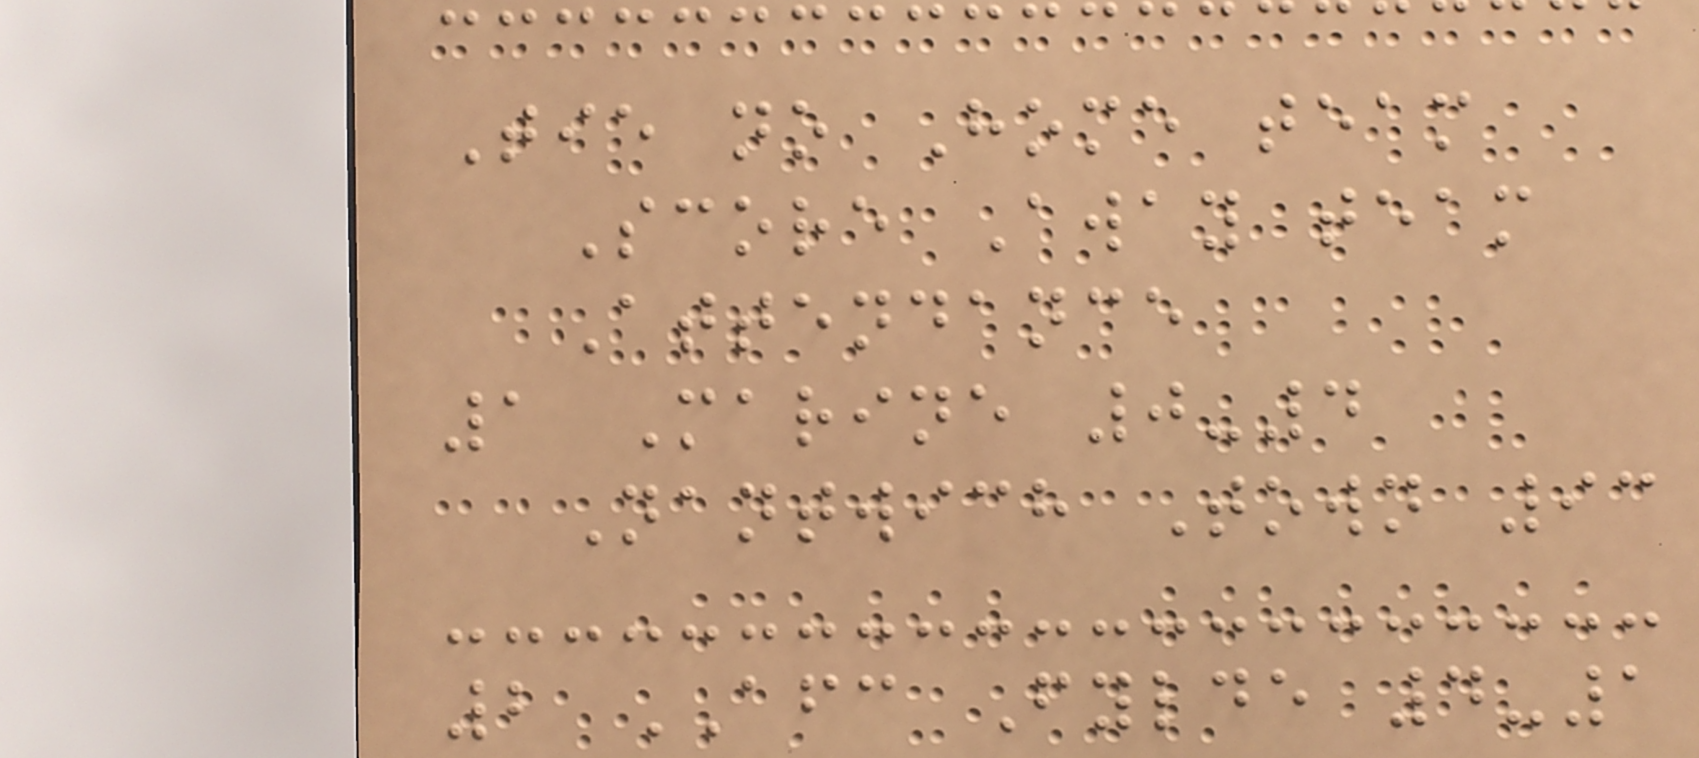Tie no Home team
Score Away team
Attendance
1 Marine 0-4
Nantwich Town 93
2 AFC Fylde 4-1
